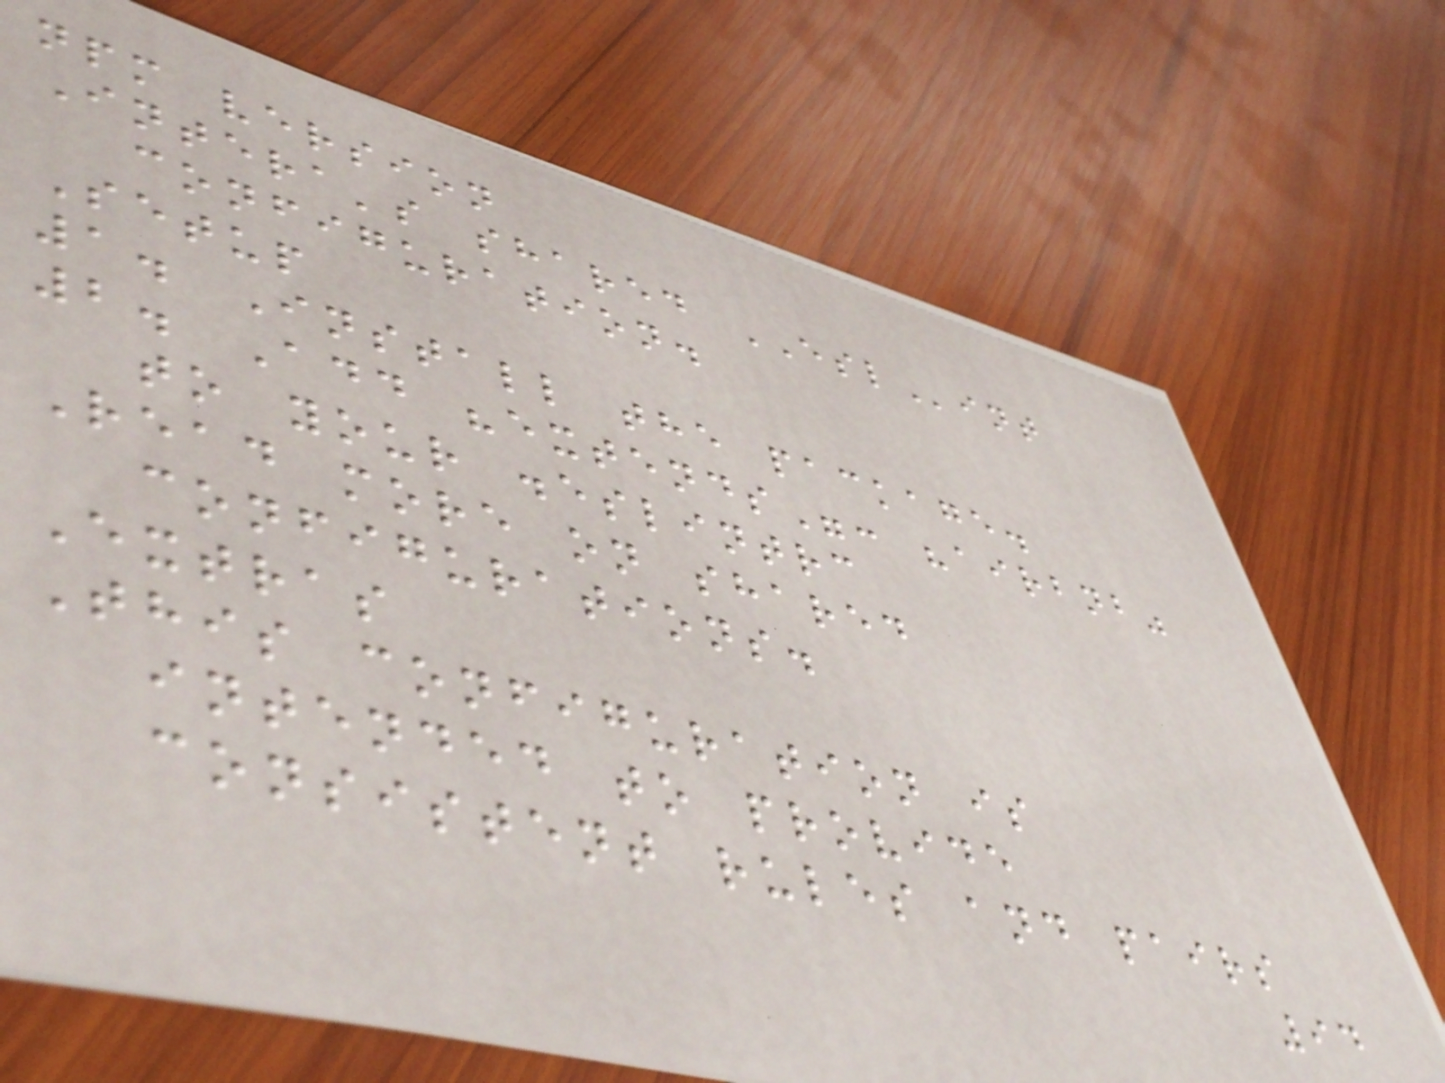npm version
Intera's shared ESLint
configuration.
Setup
1. Install the package.
2. Add "extends": "airbnb"
to your .eslintrc
Read more on shared
configurations.
Extras
This configuration is
intended to provide
consistent rules and pairs
94
